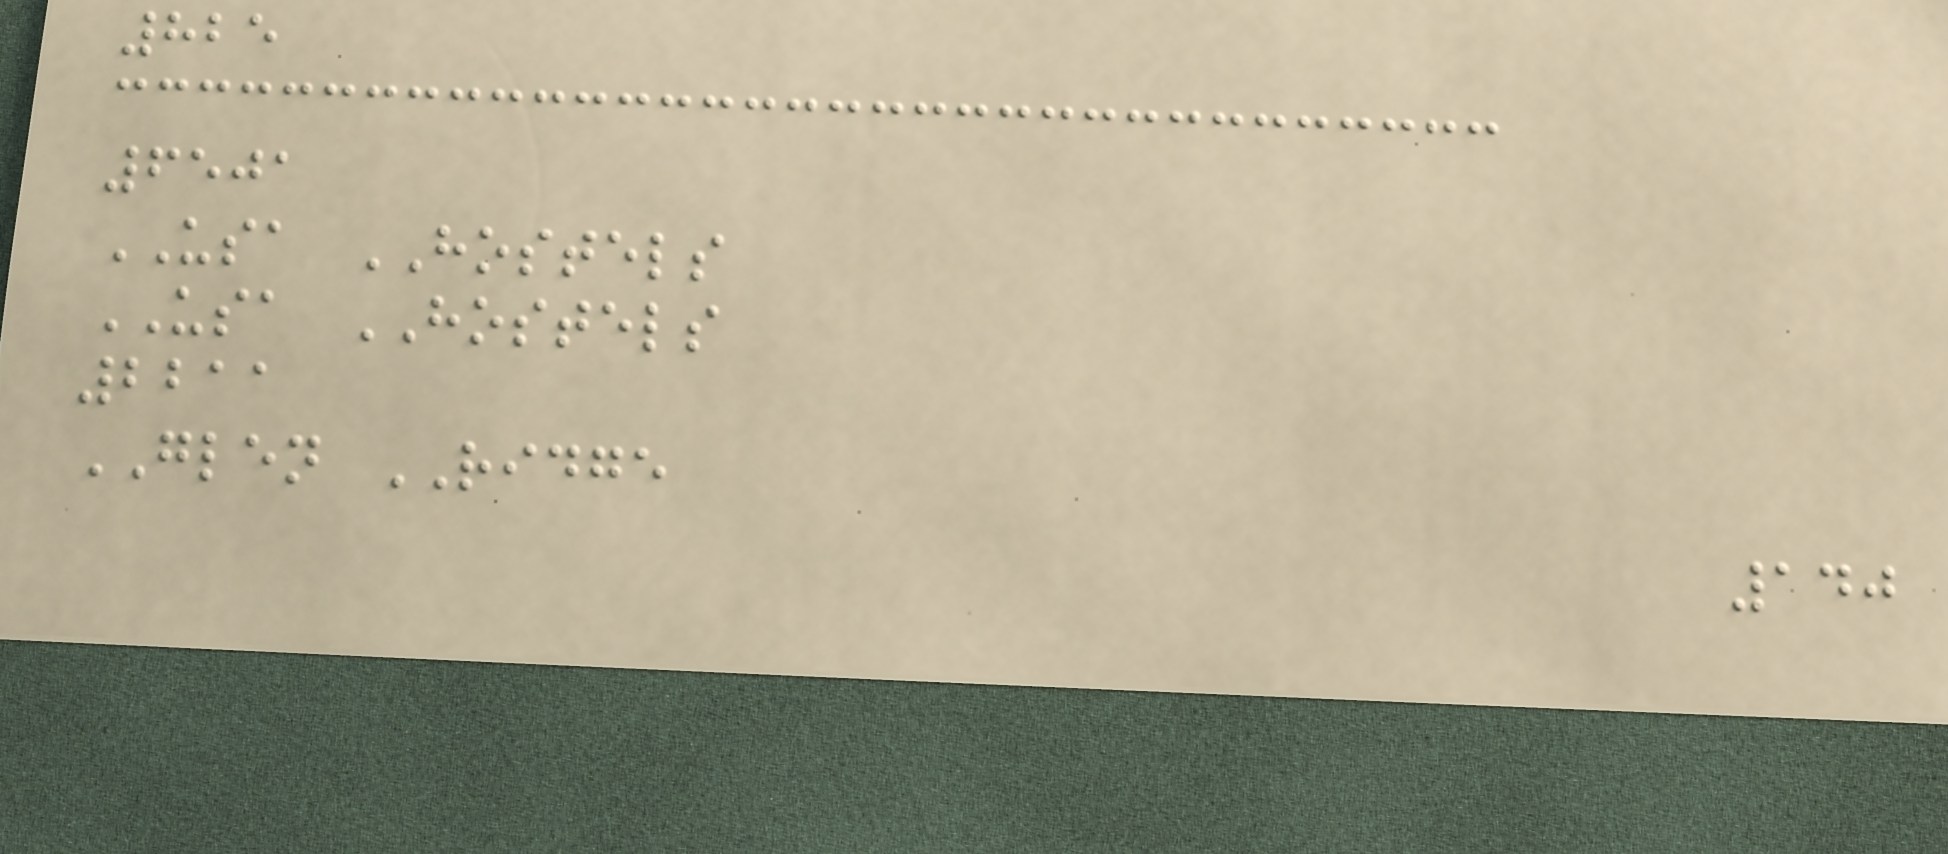825
6501
USA HOSTELS
USA HOSTELS
2211
GLEN RIDGE
140
